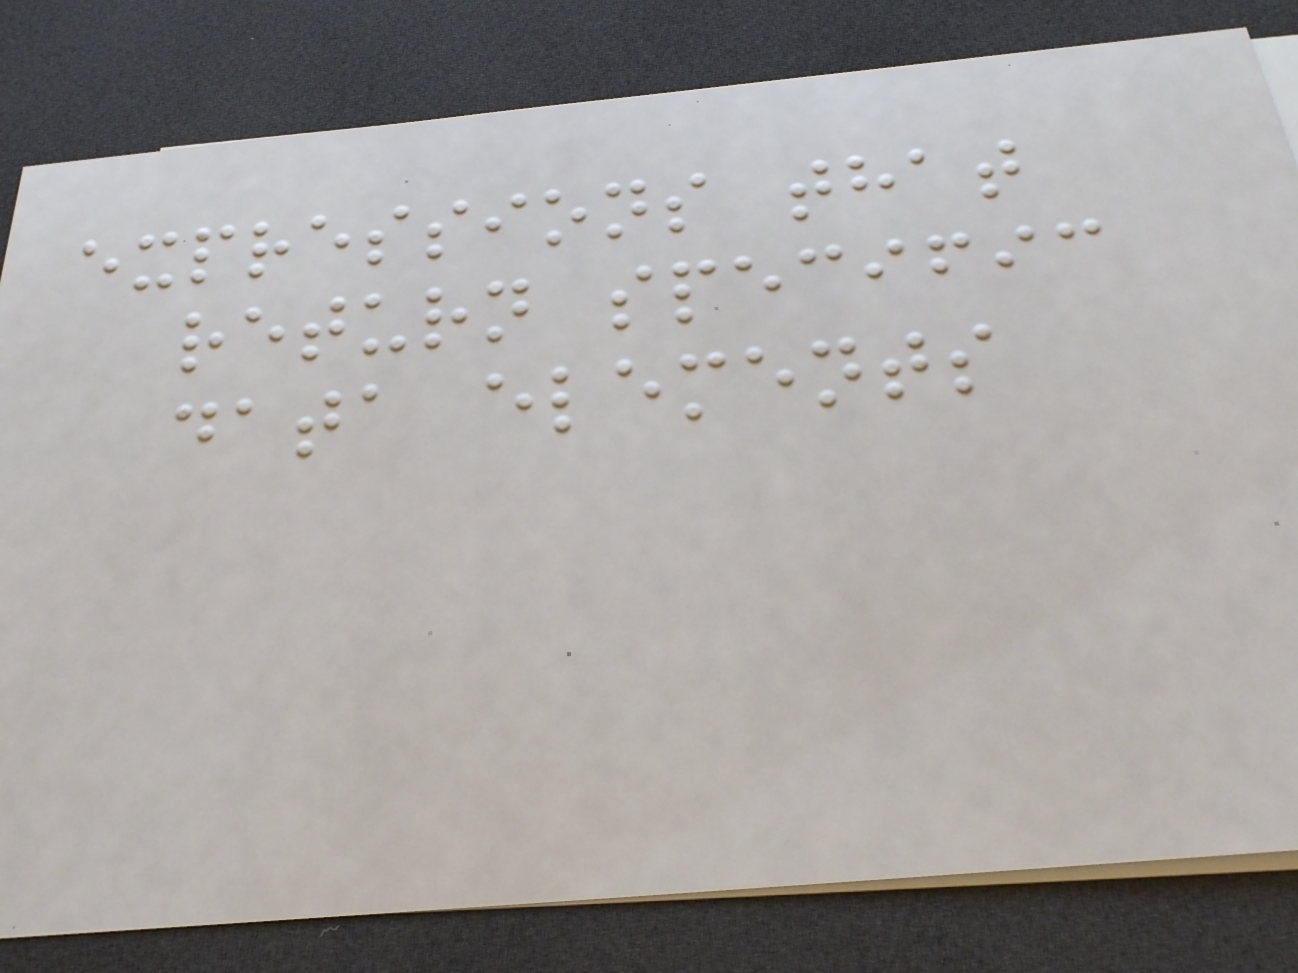expressions that
return specific
data elements
